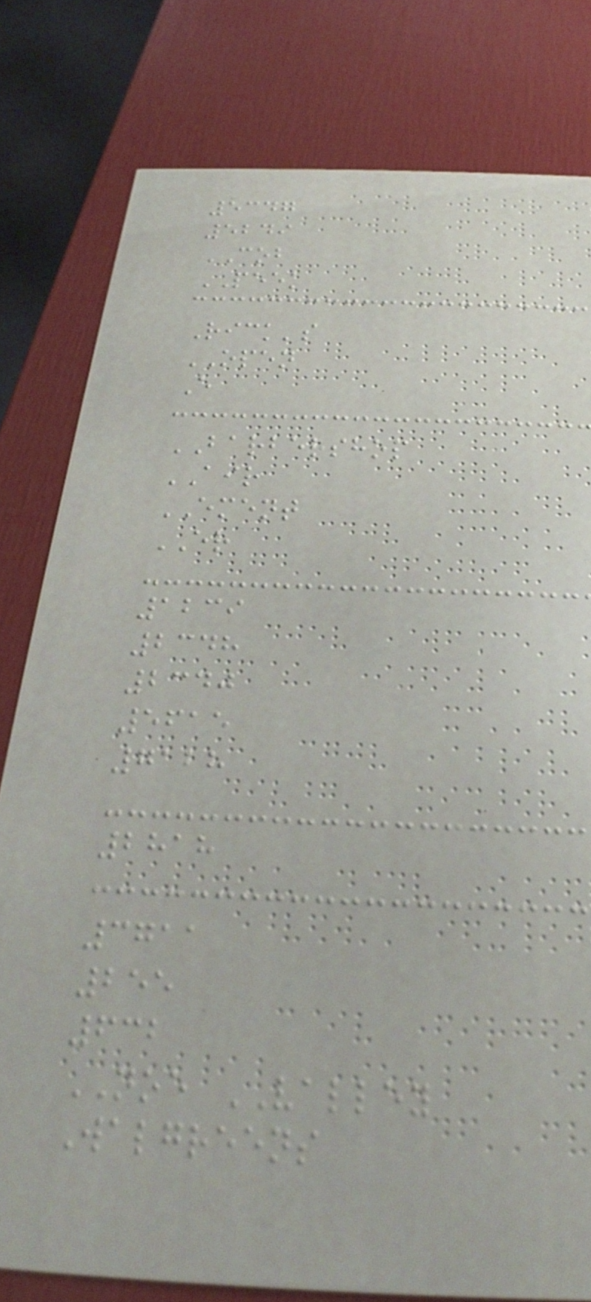5347
5249
COB
PEEK
Rick's
OPEN
E
BARBERSHOP
AIR
EMENT
ER
1239
2348
2340
5615
7128
2818
3711
255
632
NOE VALLEY
Walgreens
